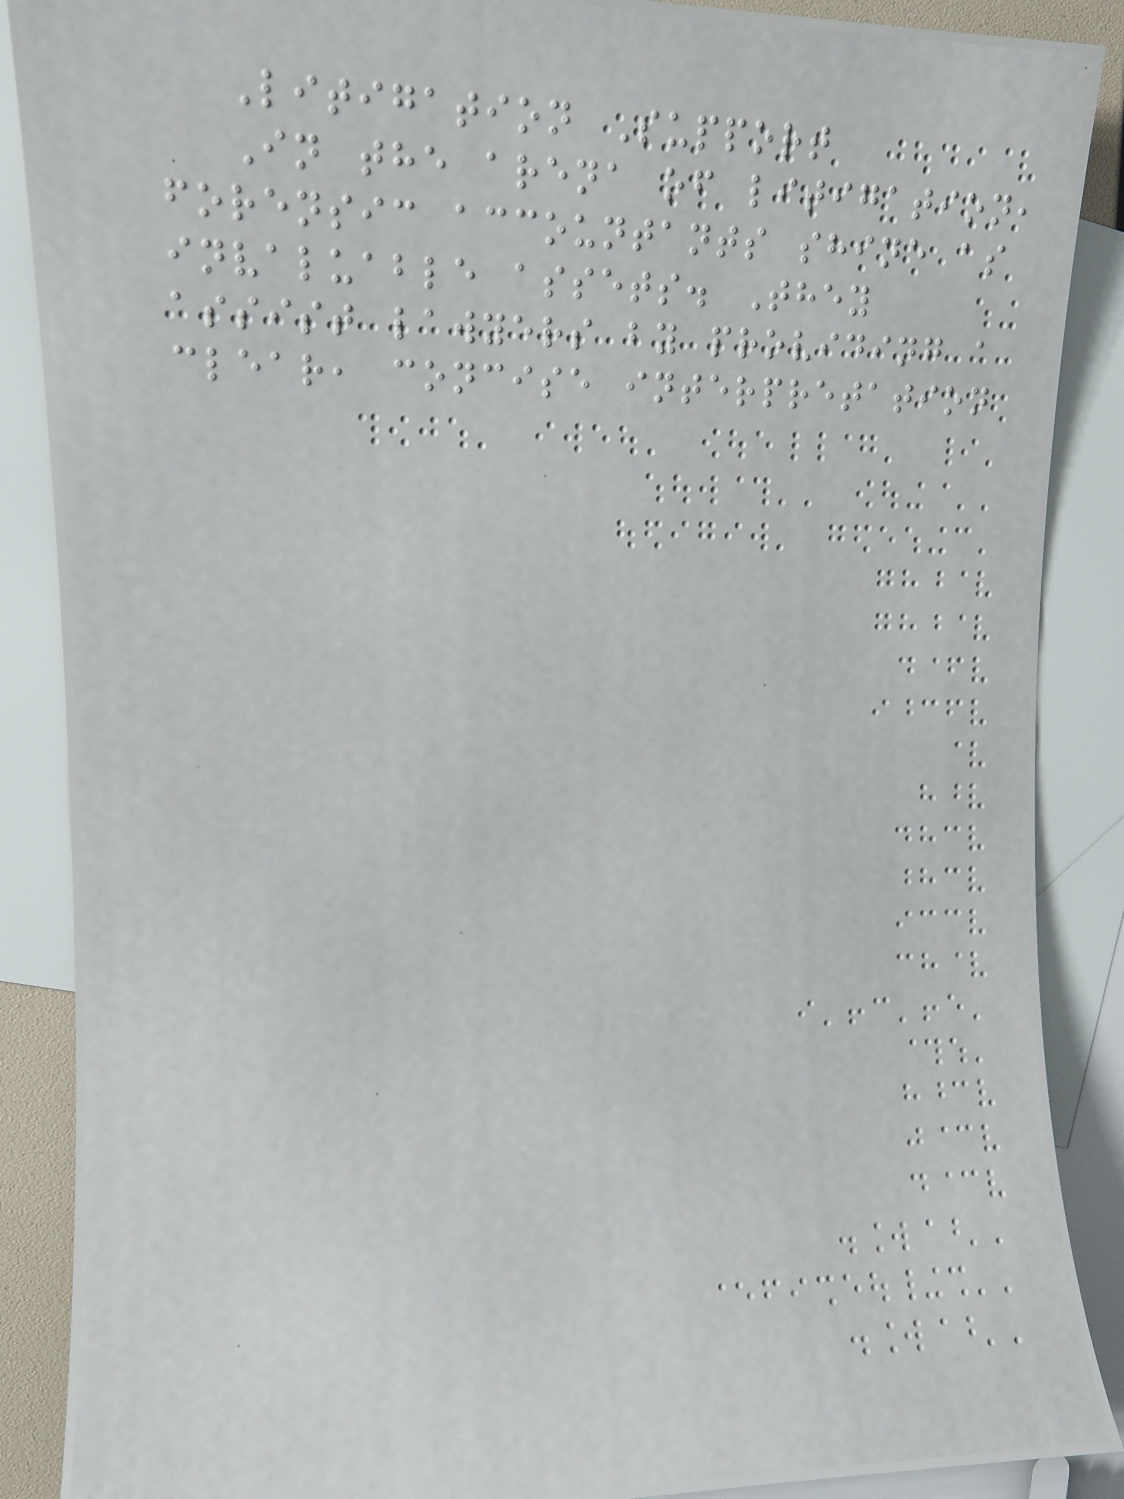Litigation Support
In the arena of litigation,
forensic accountants shine as
invaluable assets. They
assist lawyers by providing a
clear, concise interpretation
